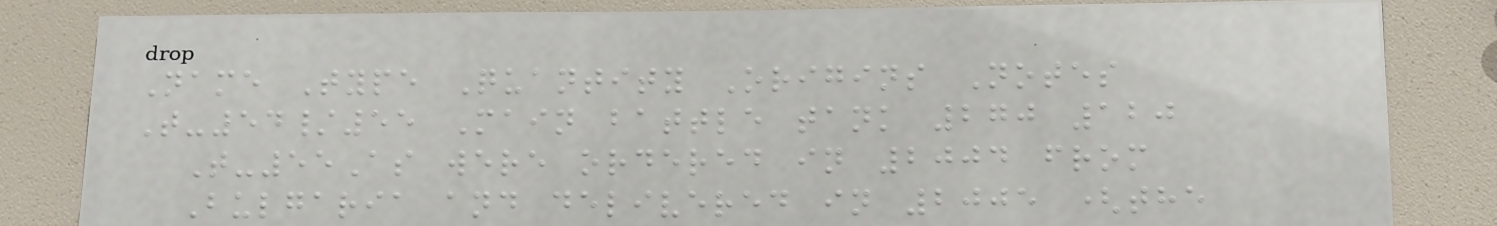Name Type Quantity Origins Notes
T-54/55 Main battle tank 270 120
T-55As were ordered in 2004 from
Bulgaria and delivered in 2005 (the
